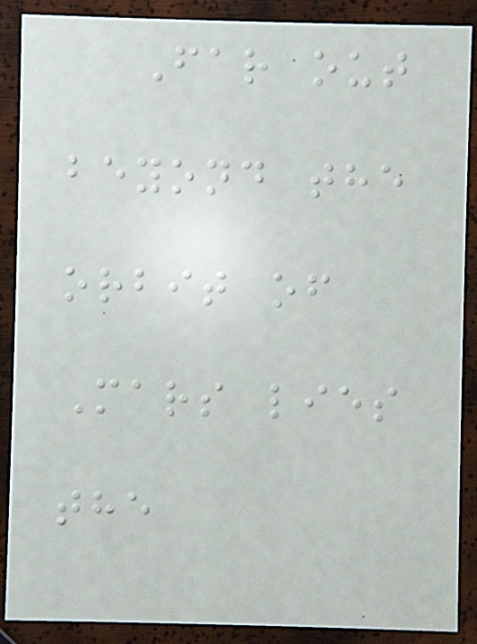Far out
beyond the
orbit of
Mars lies
the
